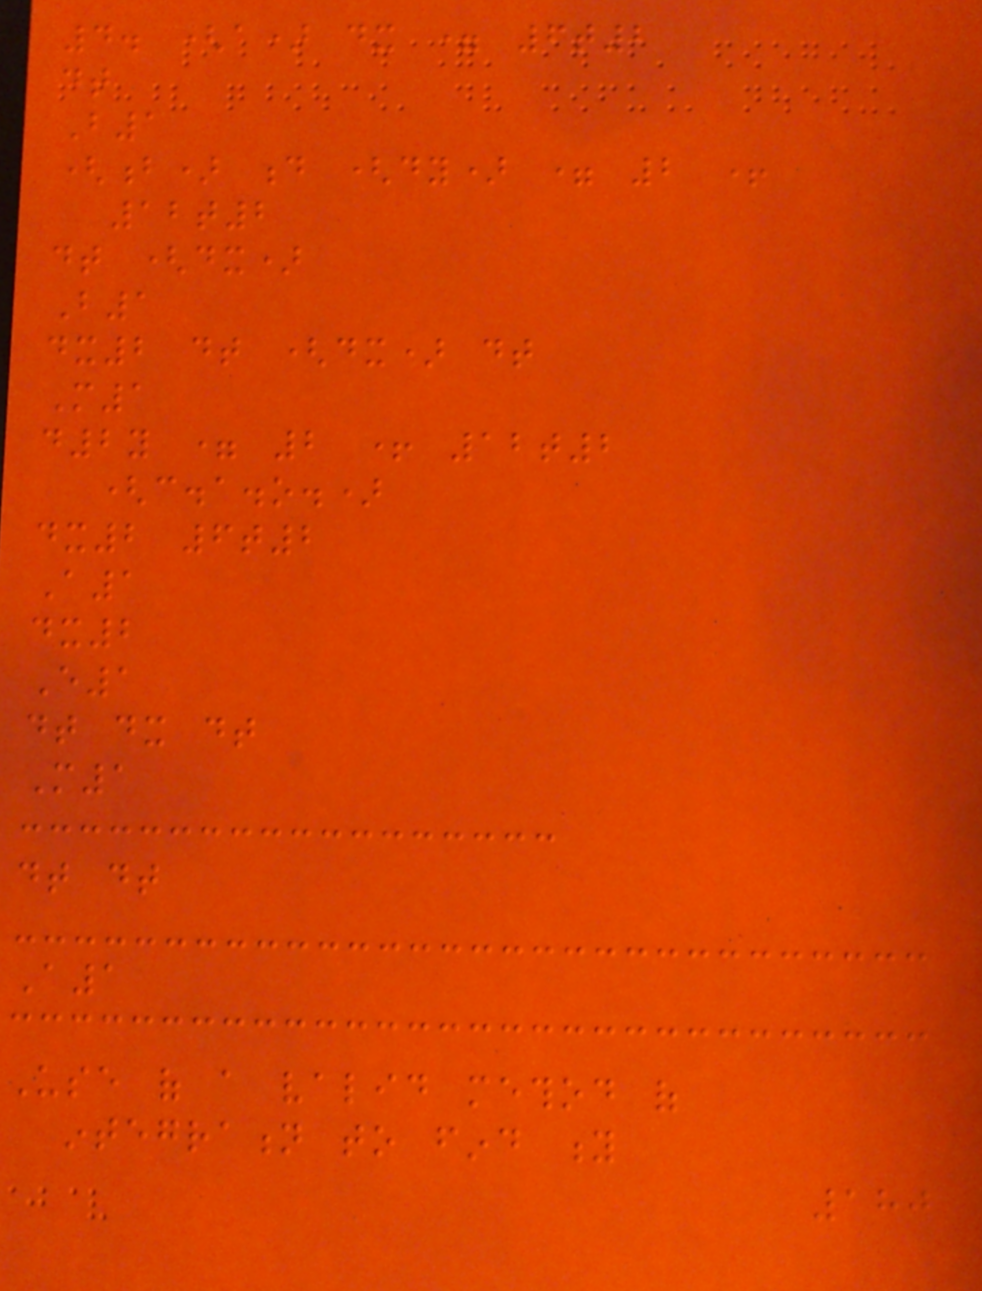4. (a) dx = 6t2
dt
B1
(b) d (dy) = 2 +
12t2
dt (dx)
B1
dx2 dt (dx) dt
M1
d2y = 2 + 12t2
(c.a.o.)
dx2 6t2
A1
dx2
E1
dt dx dt
M1
dt dt
A1
Use of a valid method of
integration to find y
180
